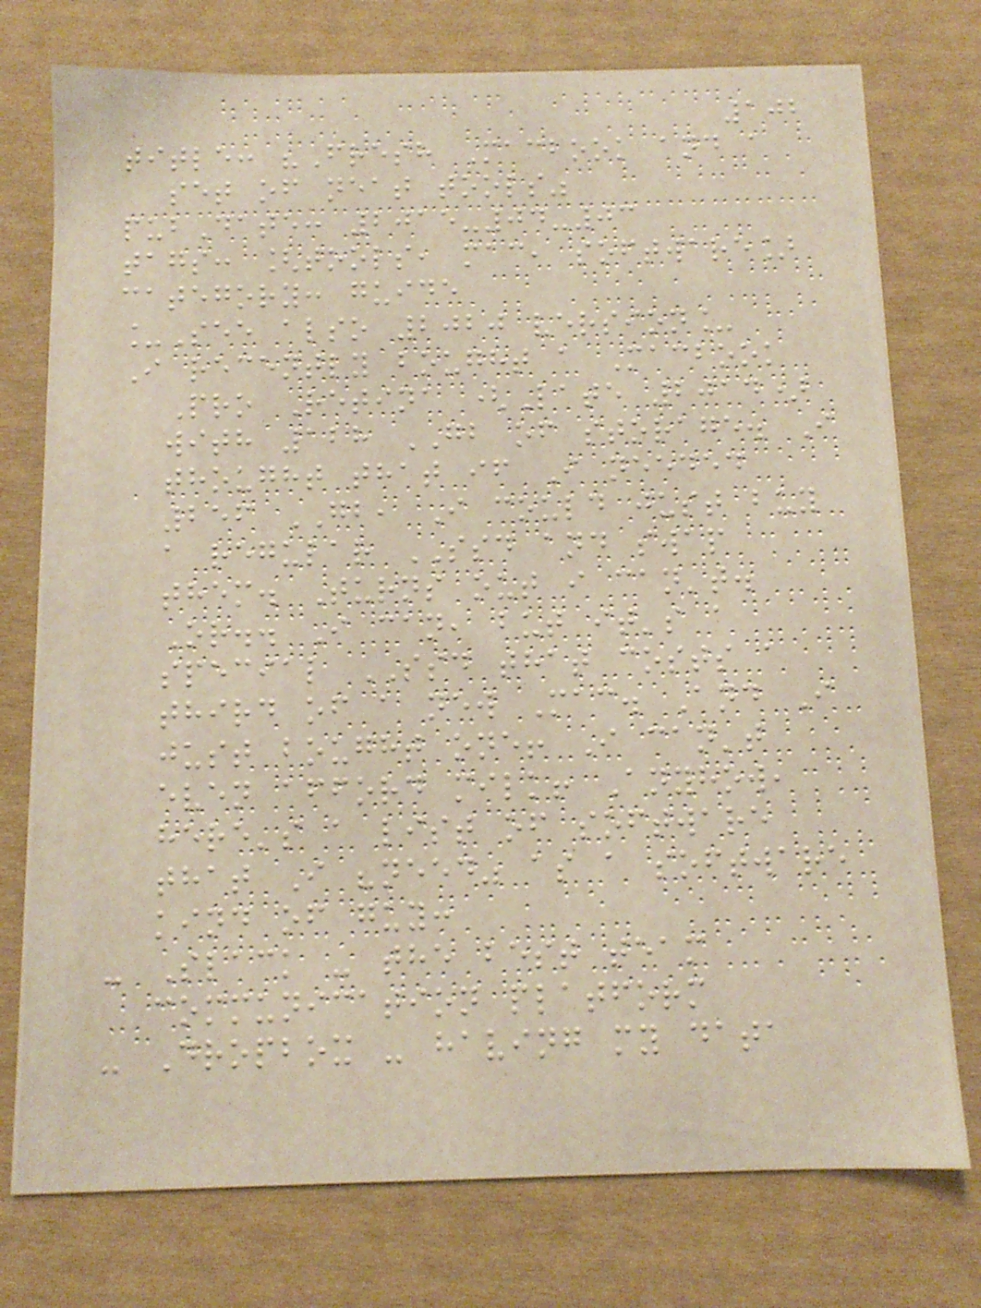102
title: "Fresh Macbook and a
set of neat tools"
pubDate: 2015-04-03
tags: [tools, mac, software]
category: guide
_See also 2020 version_
I recently bought a Macbook
Pro Retina (Late 2014)
with 128 GB of storage. I
thought that if I needed
256 GB, I could just buy
a regular SSD and swap
them. Turns out i can't.
Or.. I can, but it's a
special SSD that costs a
third of a new Mac. And I
just bought one! I can't
even afford milk! Anyhow,
here's a list of software
that I "need" as a software
kind of guy:
- Slack - the best team
communication platform
- Dropbox - having my data
